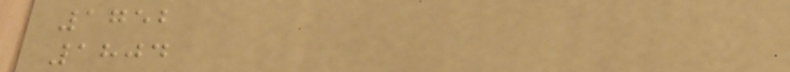1752
1804
